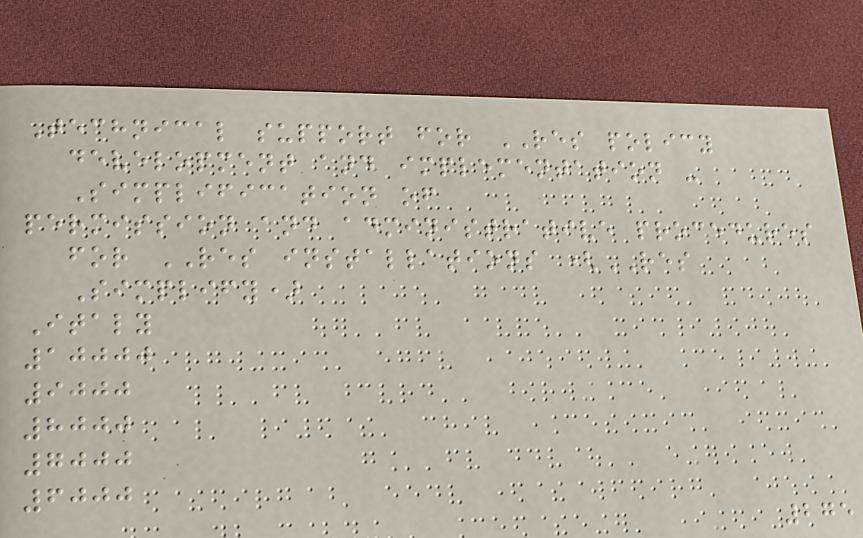Technical support for RES policy
development and implementation -
Simplification of
permission and administrative procedures
for RES installations (RES
Simplify)
Italy
10000
9000
8000
7000
6000
275
